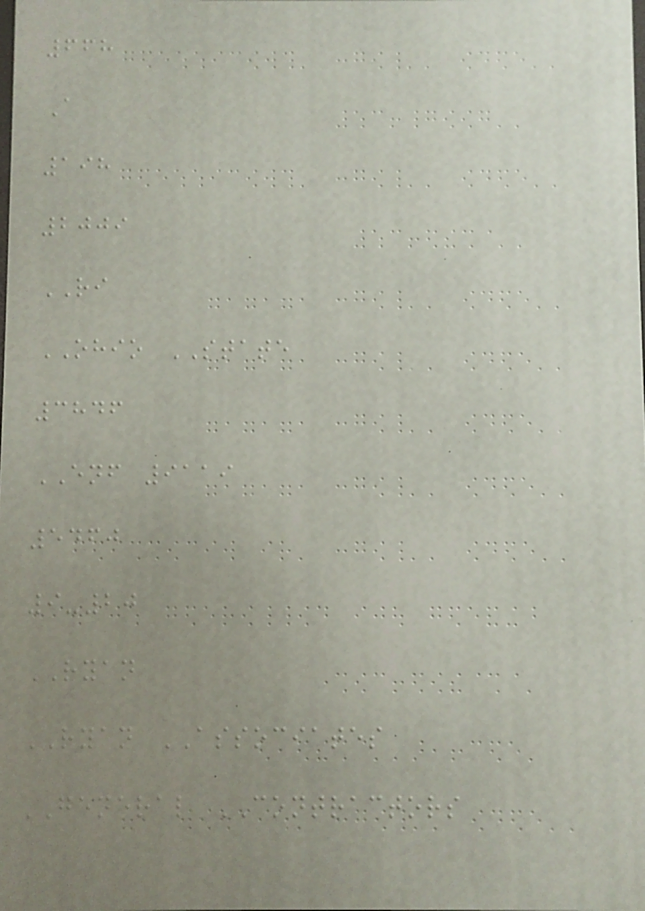668
A
198
2009
RI
OHIO STATE
3846
ENF 9119
5460
9-20
RYAN
RYAN ASSOCIATES
GENERAL CONTRACTORS
